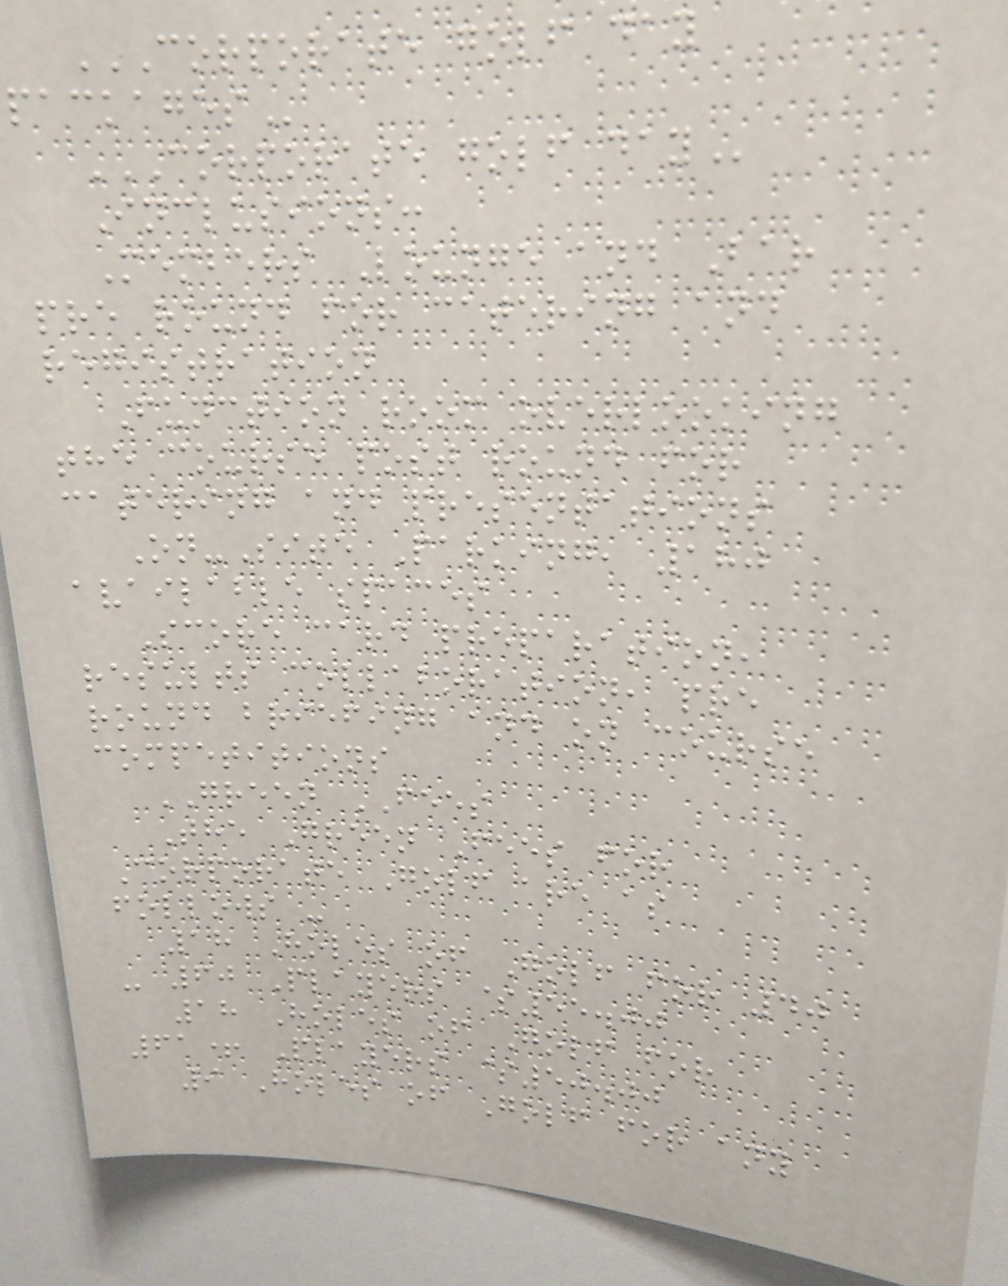CORPORATE GOLF DAY
PACKAGES
CORPORATE GOLF DAY
Inclusions:
Members Lounge and Bar
pre round for catering and
registration
Function room overlooking
the course post round for
catering and presentations
On-Site Parking, 180
available spaces
Score card preparation,
results collaboration, pre
round briefing and on course
competitions
GREEN FEES
The Green Fees for
Corporate Golf are as
follows -
18 Holes of Golf for 40
- 60 Players $55.00
18 Holes of Golf for
61+ Players $50.00
9 Holes of Golf for any
